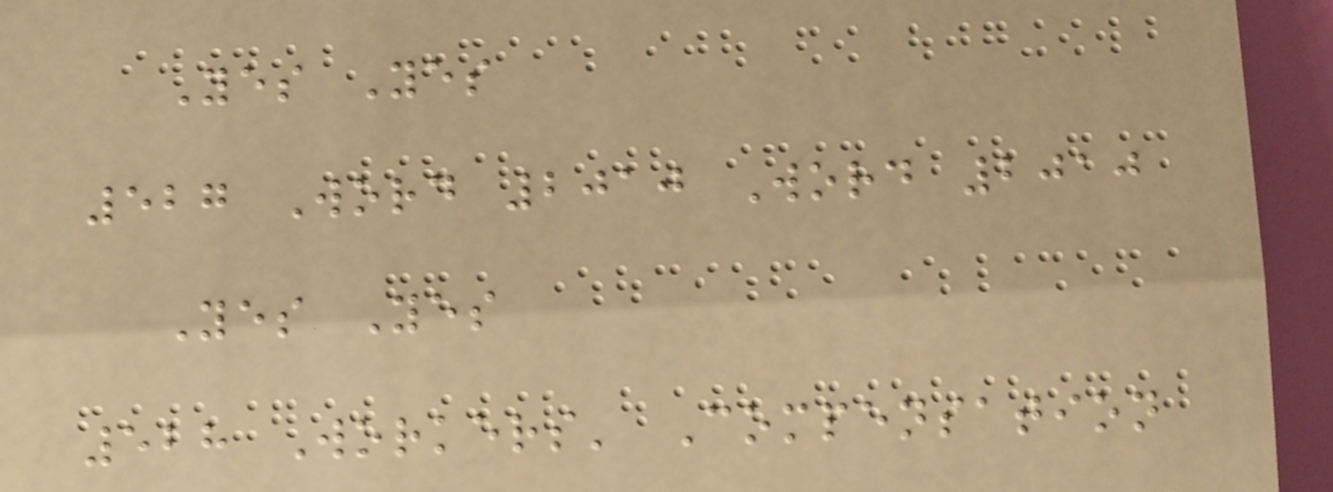Yes Yes
527 Word 2010 Word 2010
Yes Yes
528 Workers' Compensation
